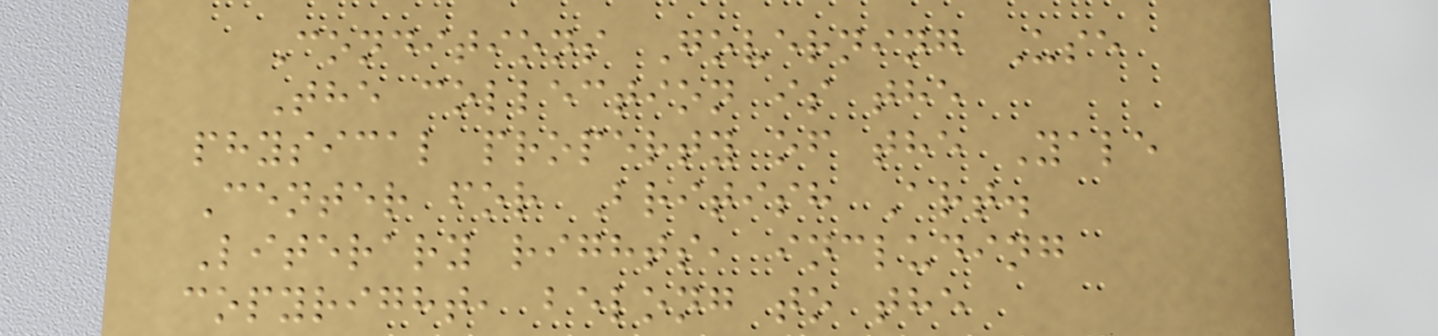Conditions Governing Use
The collection is the
physical property of the Yale
Center for British Art.
Literary rights, including
copyright, belong to the
